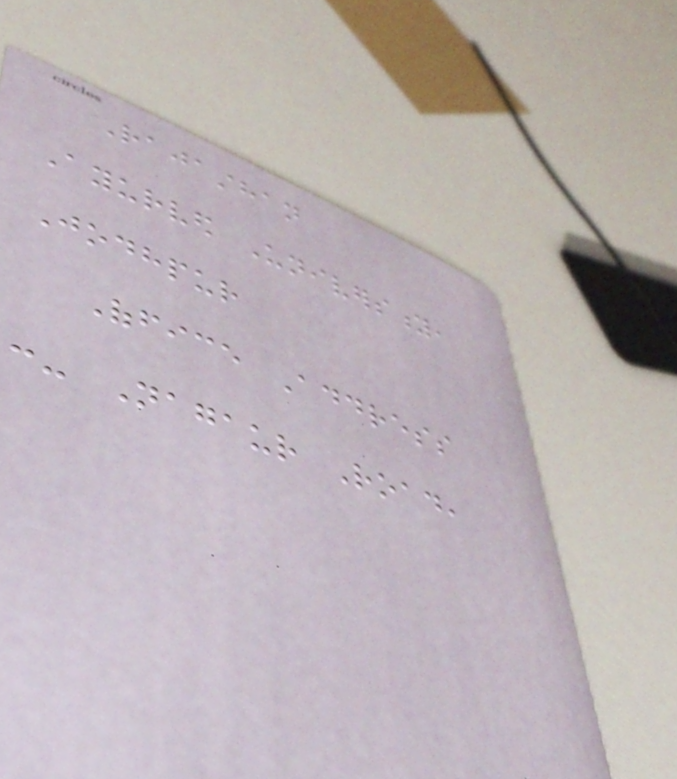Rajasthan
Ayurved University,
Jodhpur
Office Address
:- Nagaur Road,
